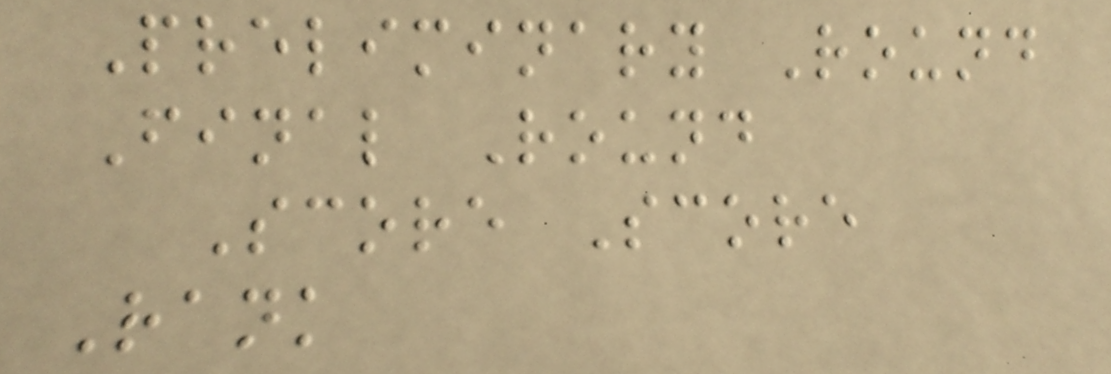Preliminary Round
Final Round
Score Score
Rank
